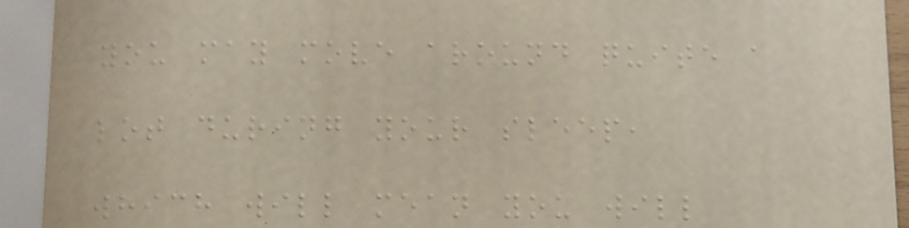you may move around quite a
lot during your sleep,
which will mean you will
